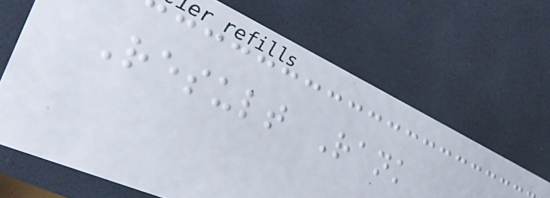Result Rank
